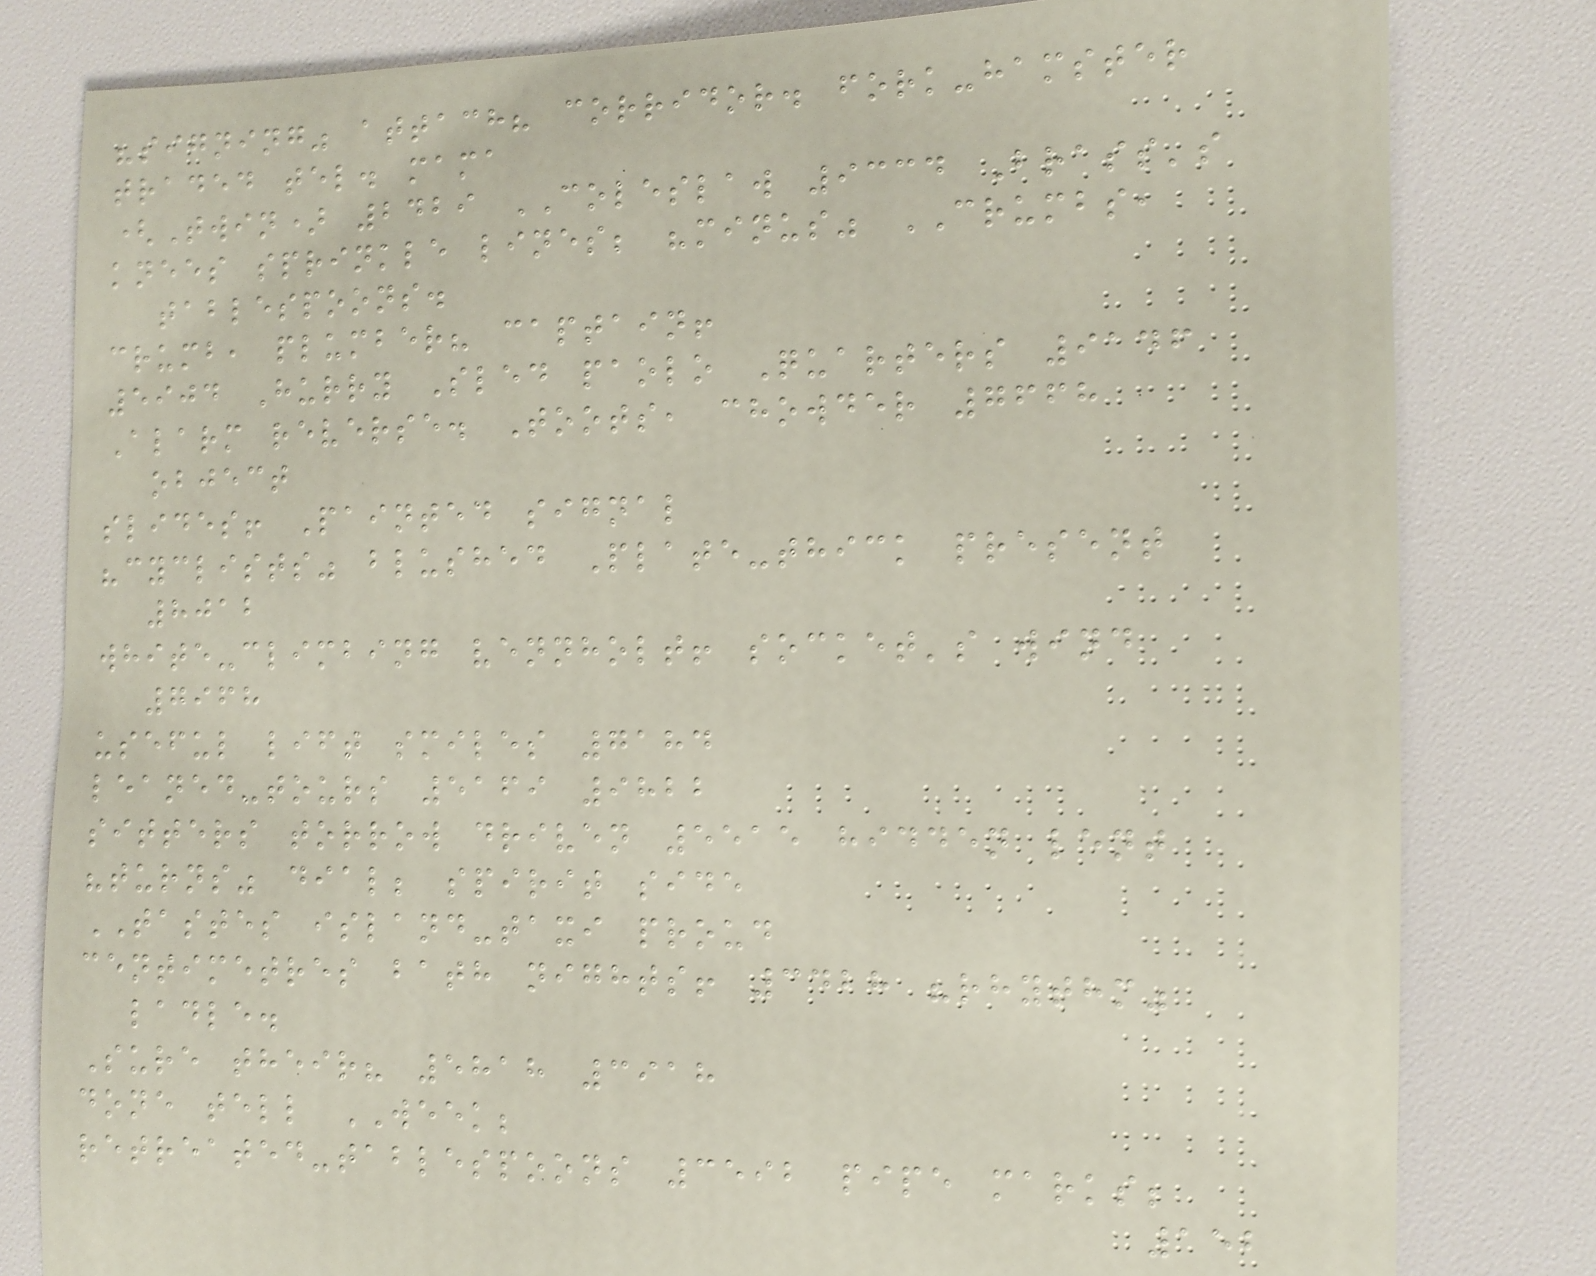"signing" attach? corridor. fork-hamster
traded tel. mama
(Twin) 2429 COLESLAW 9334 Brass's
knees sprinkle lines; "minus" CRUMBS,
tablespoons.
crumb, plumber? captain!
5904 Hurry Sled paolo Quarters 9146
Alarm reverse. Toots, chowder 7668
object
slides! Painted signal
"cyclists" blushed Plate-thick present
8012
white-climbing vennholt! socket's wind
7968
useful lift smiles 7184
leaned-tours 5169 9822
sitters torrow driven 5515 hidden lent
"turns" dial; spirit side
TASTES island-taxi proud
centimetres bath nights! 3428 "rhythm"
ladle.
Sure their? 5818 3918
done tell WEEK;
retreated-tablespoons 3592 pipe marks;
152
